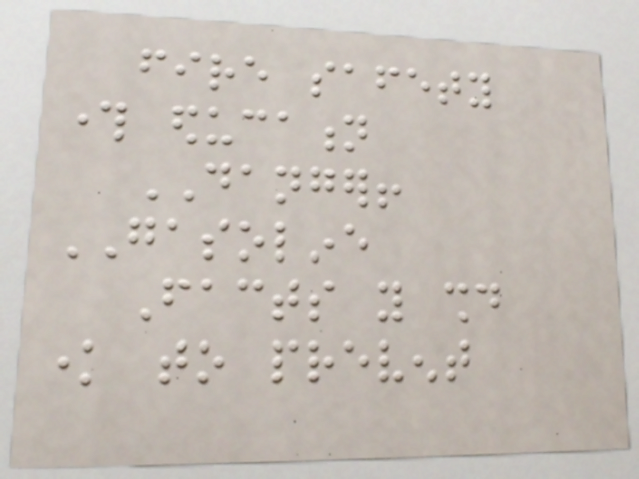fire safety
through education
DANGER!
GASOLINE
Facts you should
know to prevent
